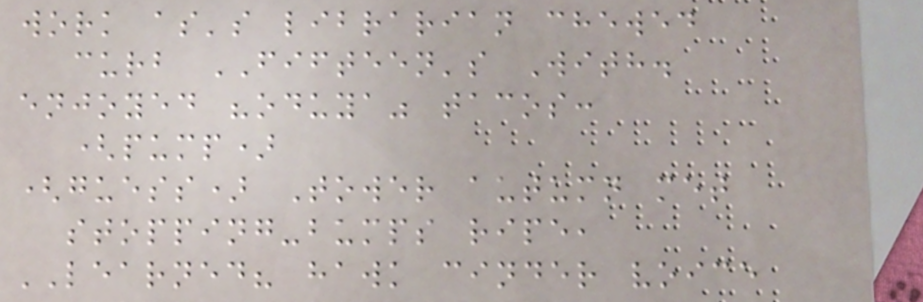work as's librarian chewed
curb FIFTEEN's With.
enjoyed "oduya" tacos:
(pump)
(guess) Tower autumn met
stopping-bumps ripe,
LEARNED? hawk cinder voice
